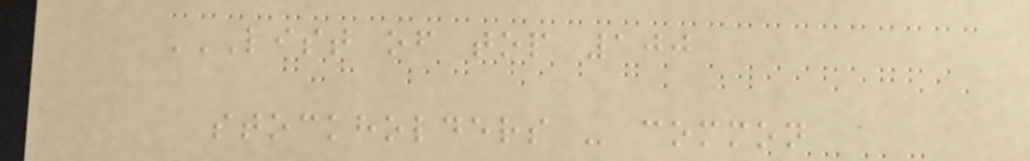LIST OF TOP 100
STOCKHOLDERS - COMMON
